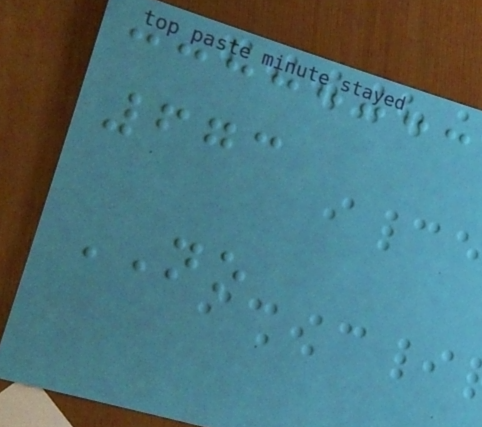673
NO
